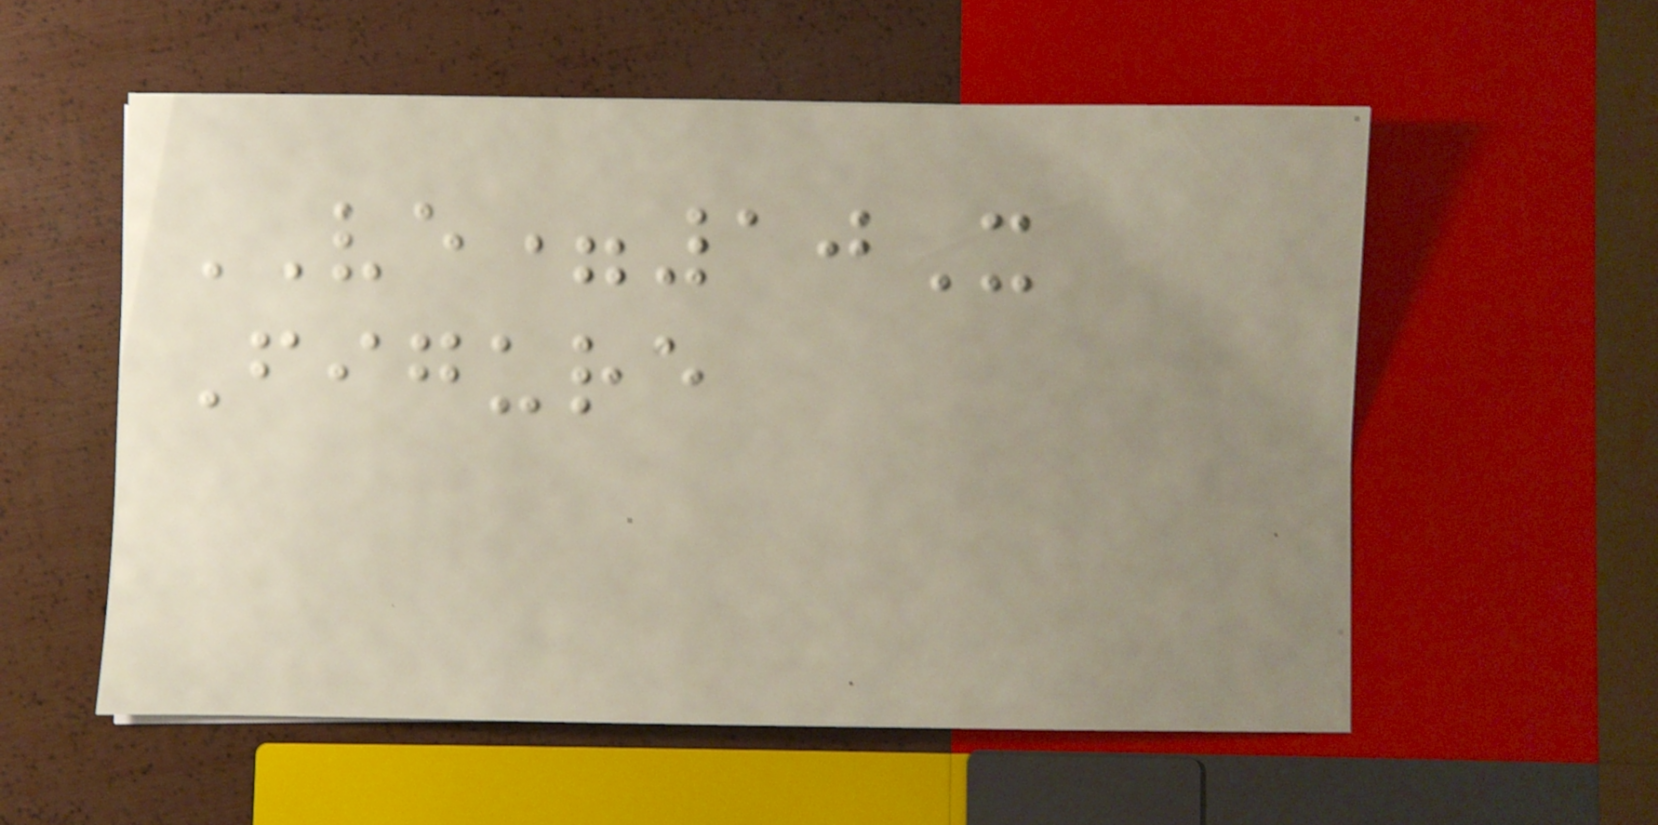VE=10X
Figure
